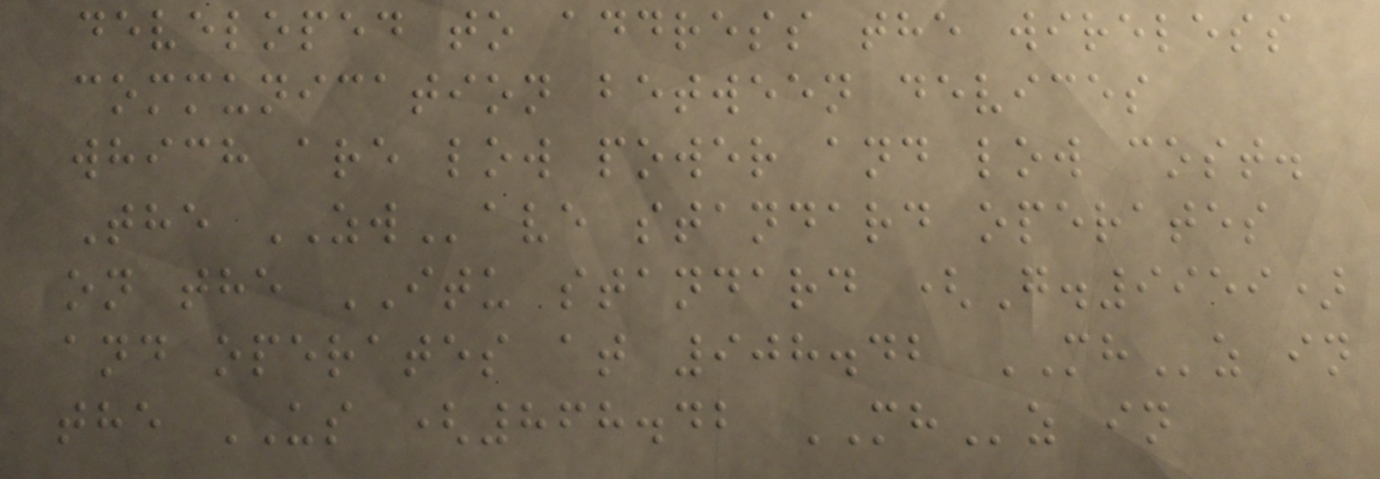developed to address the wireless
communication between devices
which are low power and low cost.
The ZWave standard operates
on the ITU standard (G.9959)
and operates at 908.42 MHz in
the US (868.42 MHz in
